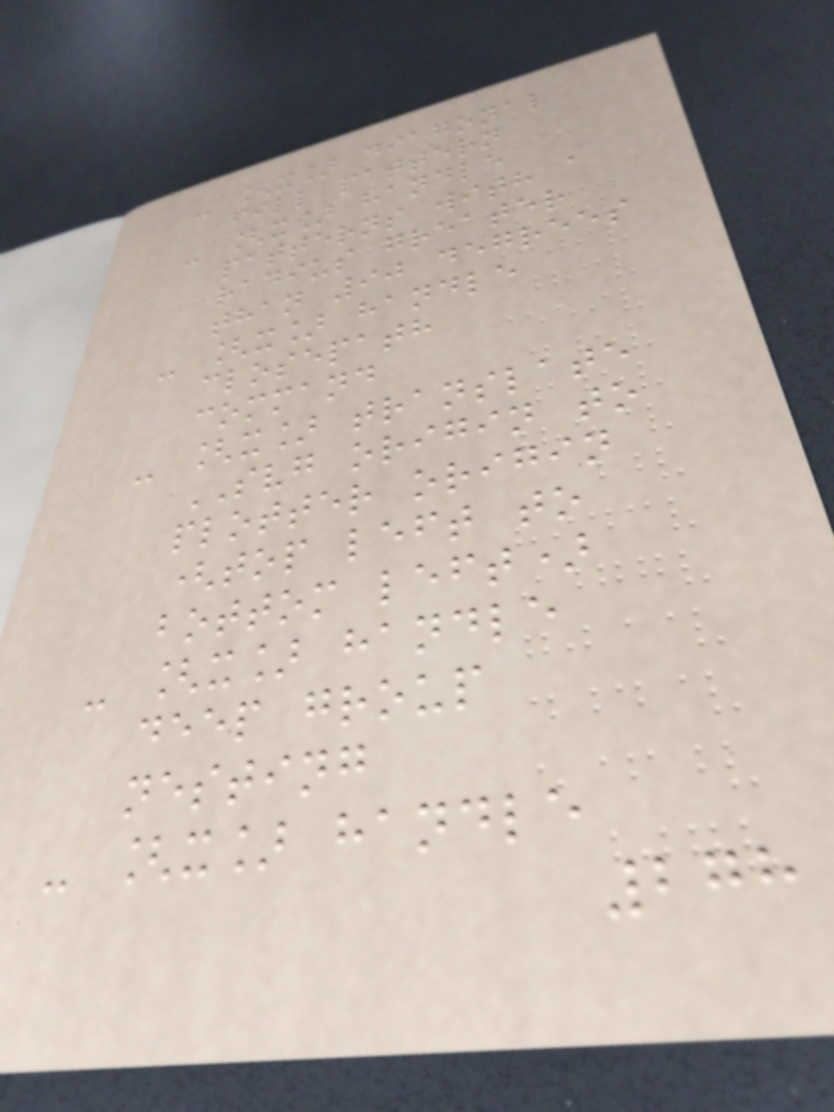- [x] diagonal
fill pattern
- [x] handle
patterns with a
radius greater
than 90 degrees
- [x] handle
closepath
command
- [x] translate
SVG origin to
plotter origin
(top left to
bottom left)
- [x] handle
deep group
nesting
- [x] handle
278
